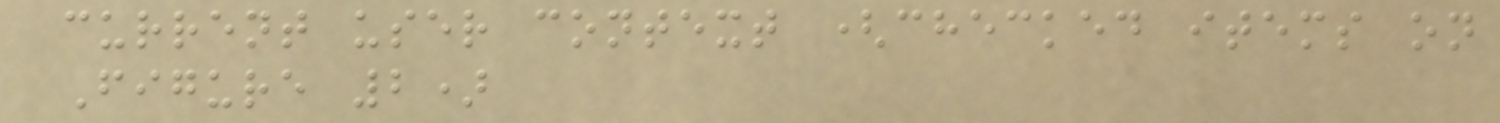current user context (checked items on
Figure 2)
